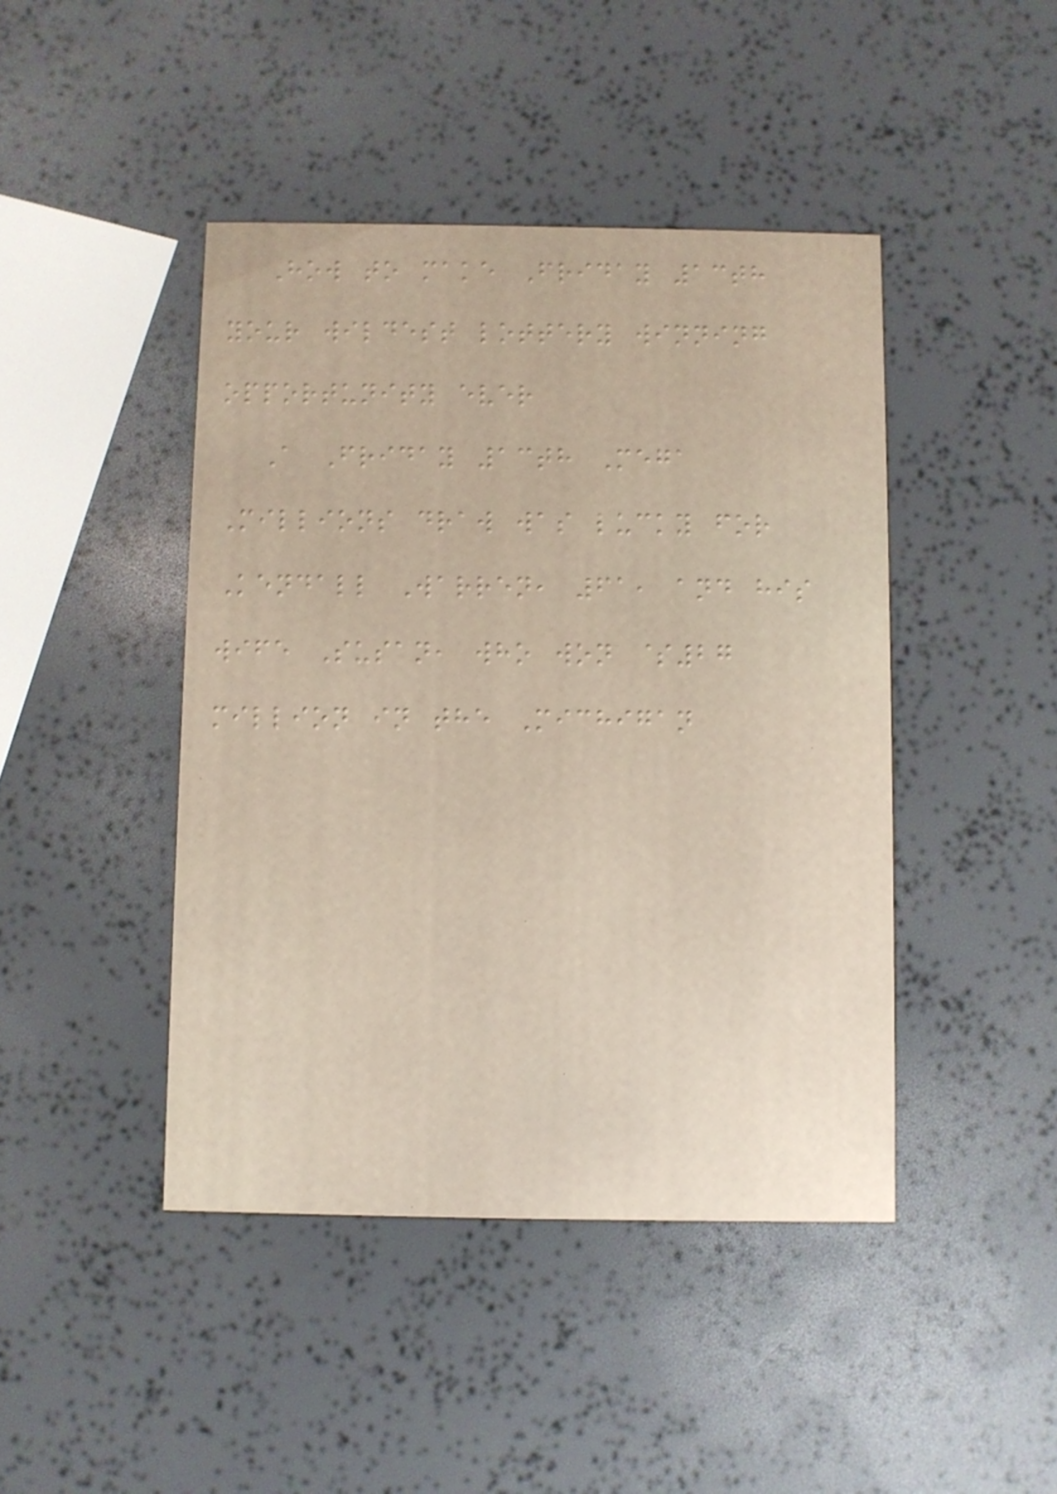How to make Friday 13th
your wildest lottery winning
opportunity ever
A Friday 13th Mega
Millions draw was lucky for
Kendall Warren, 61, and his
wife Susan, who won $27
million in the Michigan
